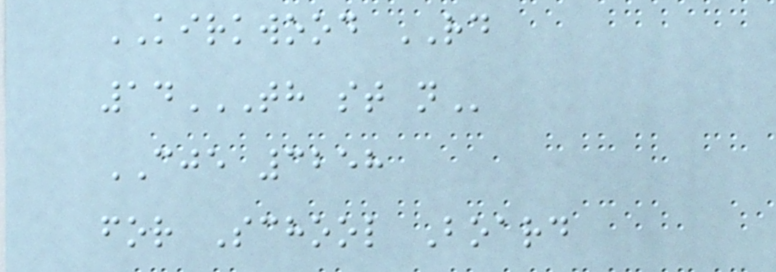KIRKWOOD RD
14TH ST N
CJE 3258
for School Board
